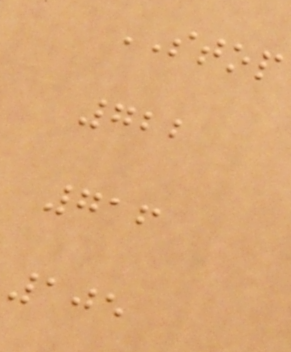STOP
722
716
105
